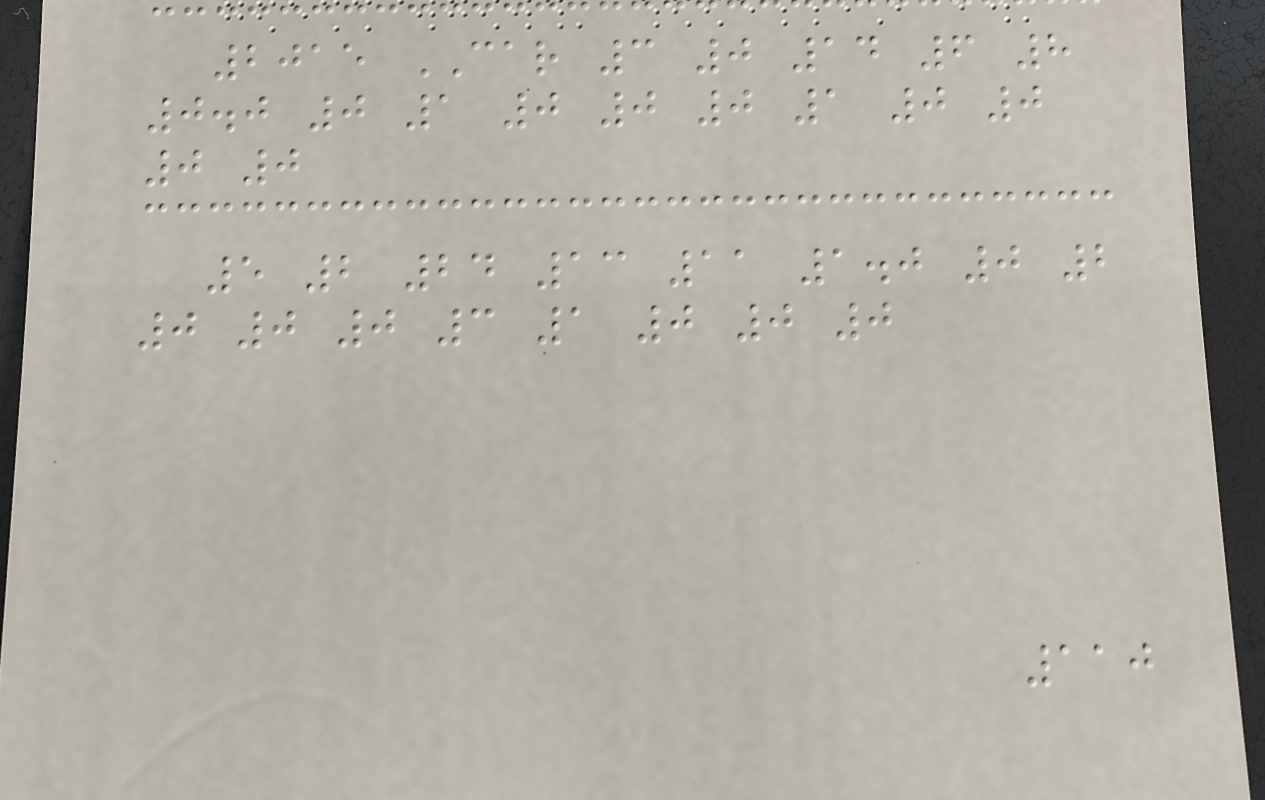2015 CAR 3 0 14 6 8
0.0 0 1 0 0 0 1 0 0
0 0
5 2 24 13 11 1.0 0 2
0 0 0 3 1 0 0 0
110
